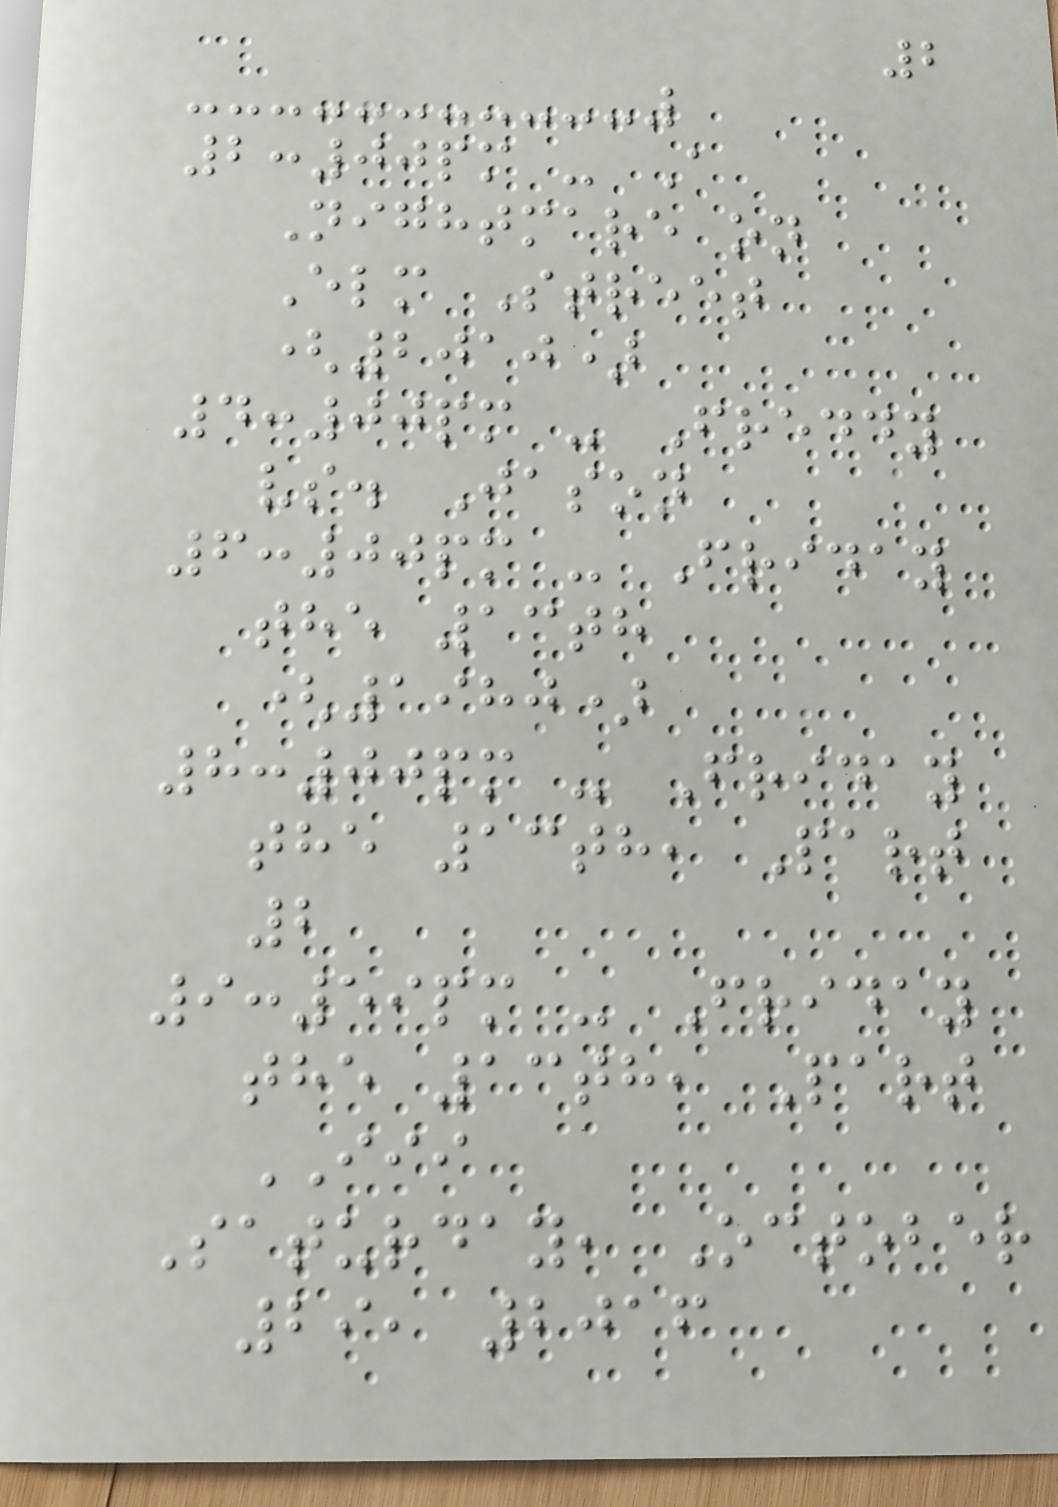2
2:00pm - A
Nightmare on
Elm Street
(2010)
4:00pm - Freddy
vs. Jason
6:00pm - Friday
the 13th
(1980)
8:00pm - Friday
the 13th, Part
2
9:59pm - Friday
the 13th, Part
III
Saturday, October
29, 2016
